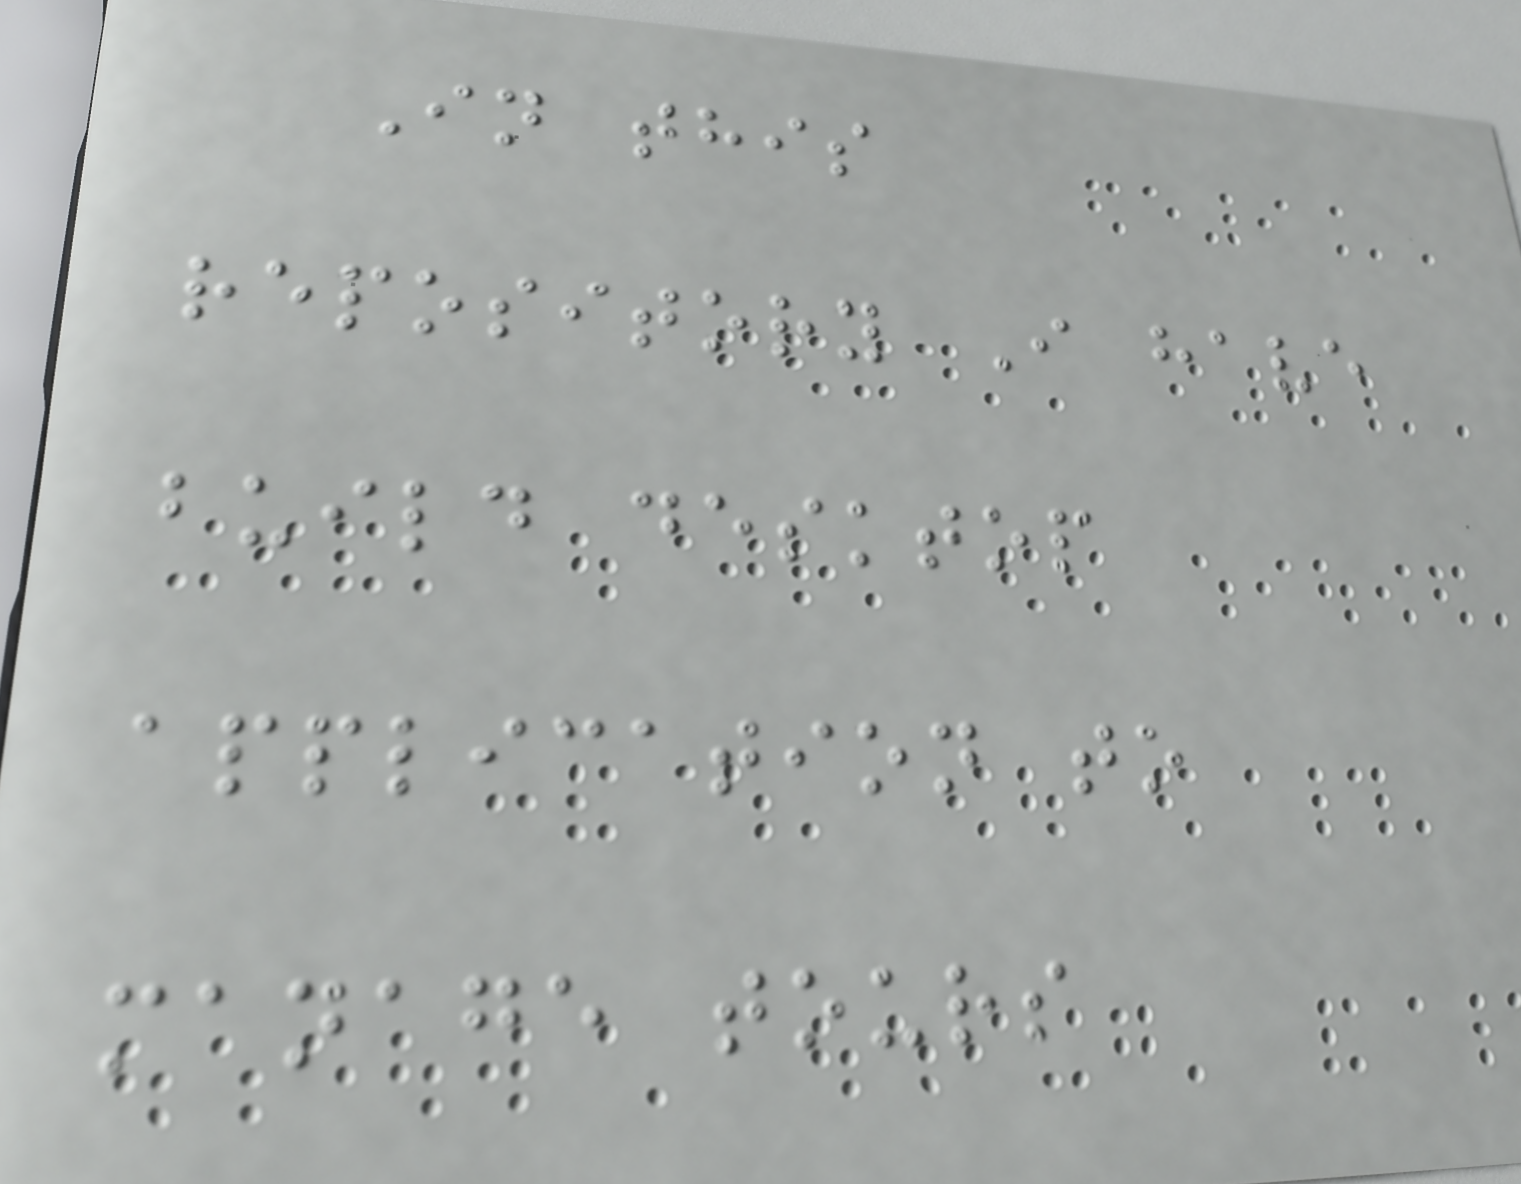In this
repository I have
build desktop
application to
manage tours
